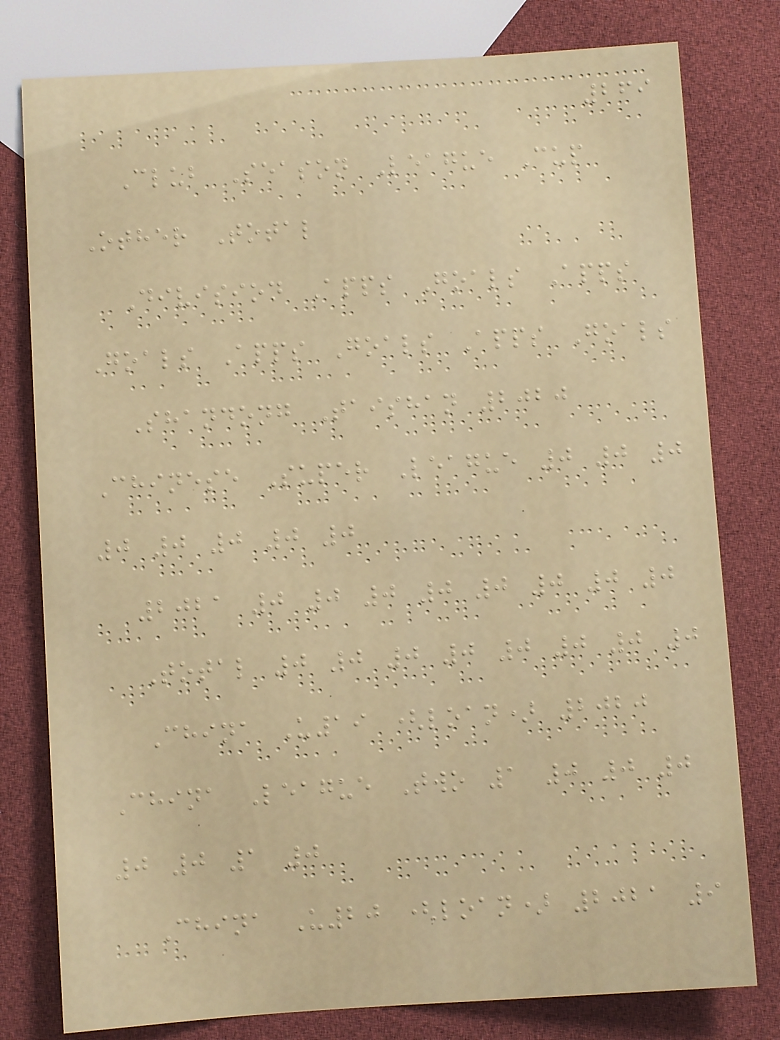269
Club Season League Cup
Other Total
Division Apps Goals Apps
Goals Apps Goals Apps Goals
Shandong Taishan 2020
Chinese Super League 0 0 0
0 0 0 0 0
2021 0 0 0 0 0 0 0 0
Total 0 0 0 0 0 0 0 0
China U19 (loan) 2020
China League Two 1 0 0 0
0 0 1 0
China U20 (loan) 2021 9
